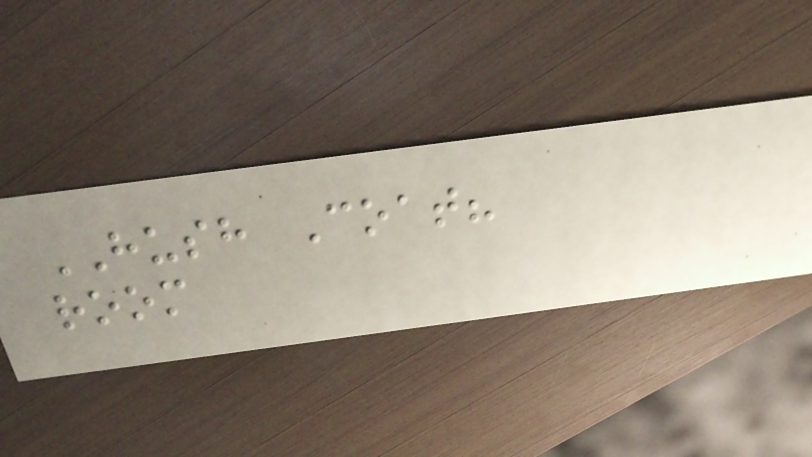HUSH Coat?
room
